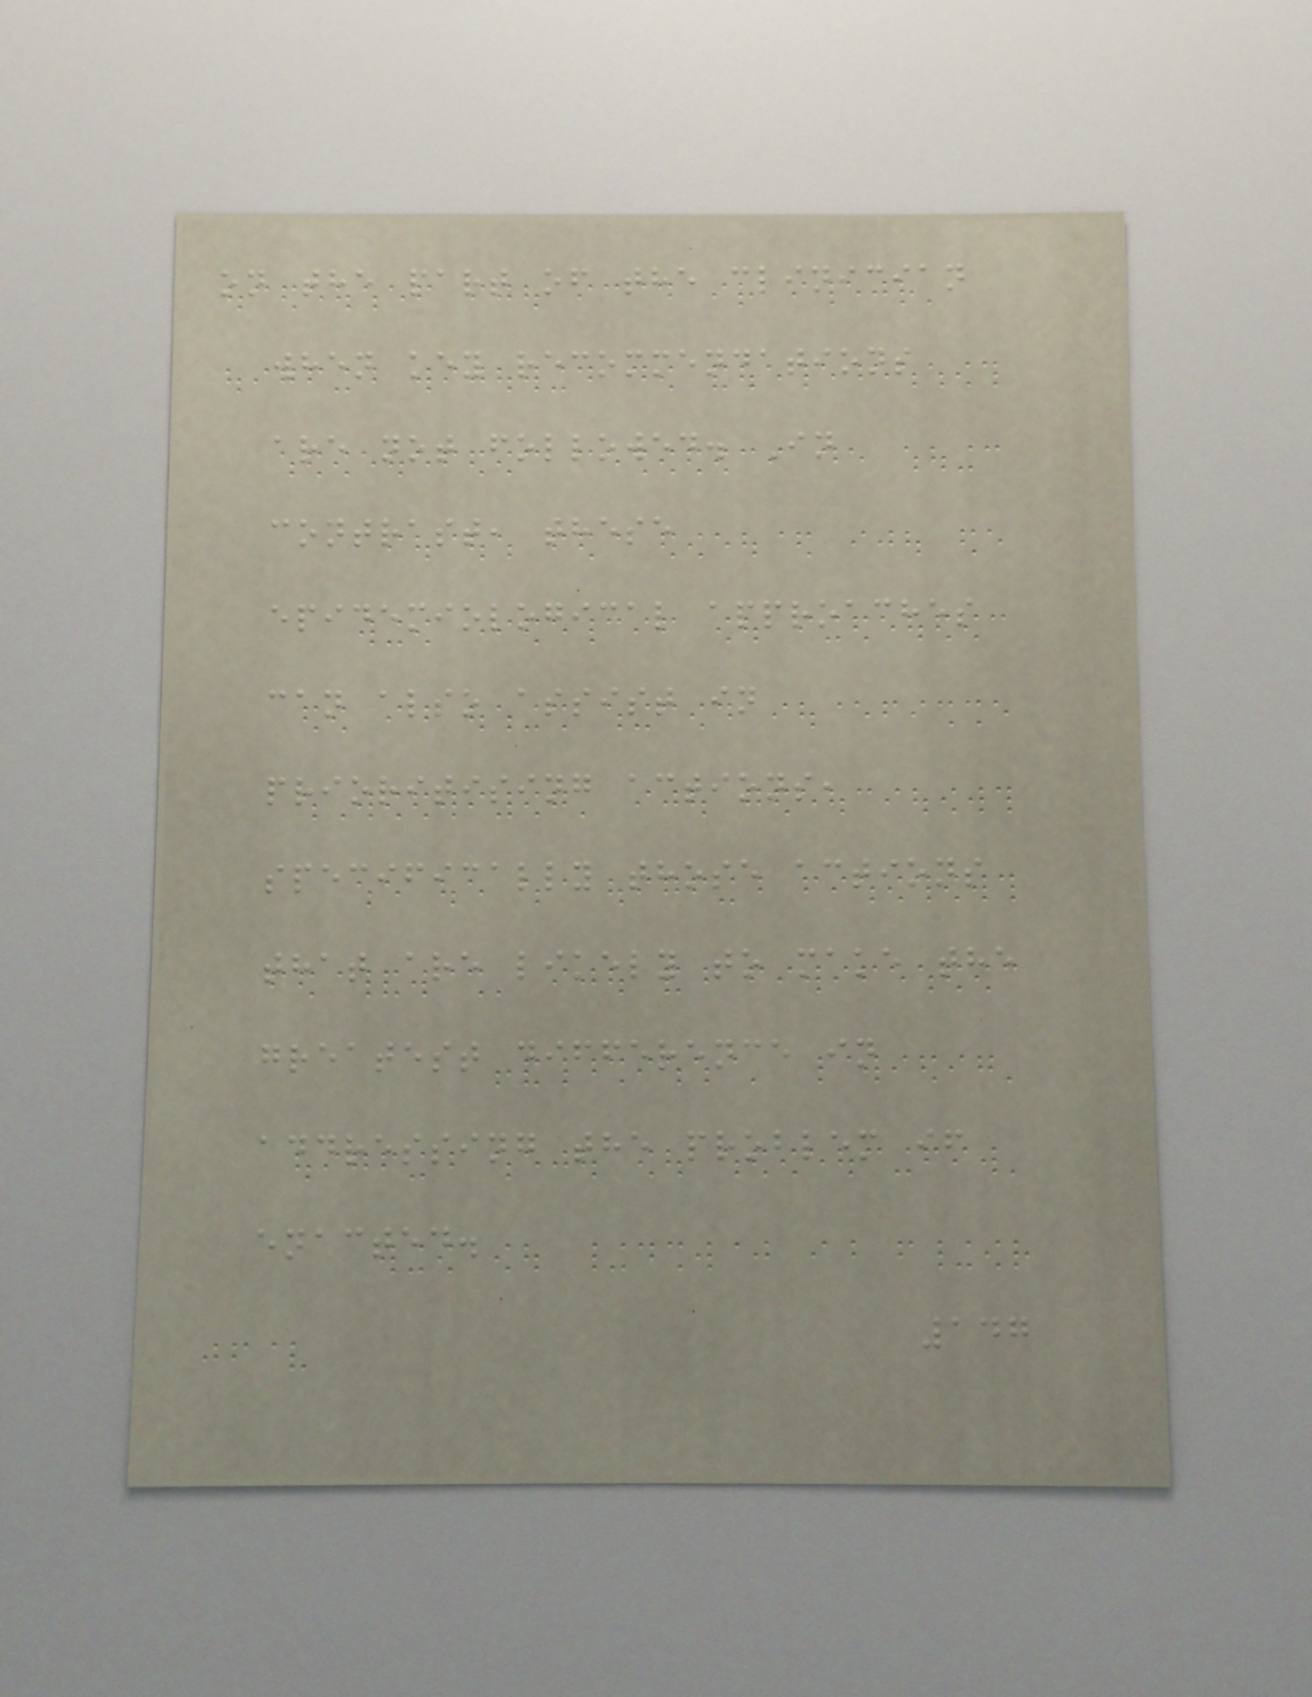on the part of the clinician
when key recommendations
are not followed. In
contrast, these
epidemiological approaches
can also assist in
prioritising actions,
specifically those actions
that are likely to make the
greatest difference in
addressing the problem if
enacted.
147
